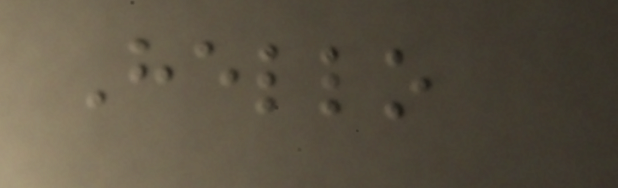Hello
